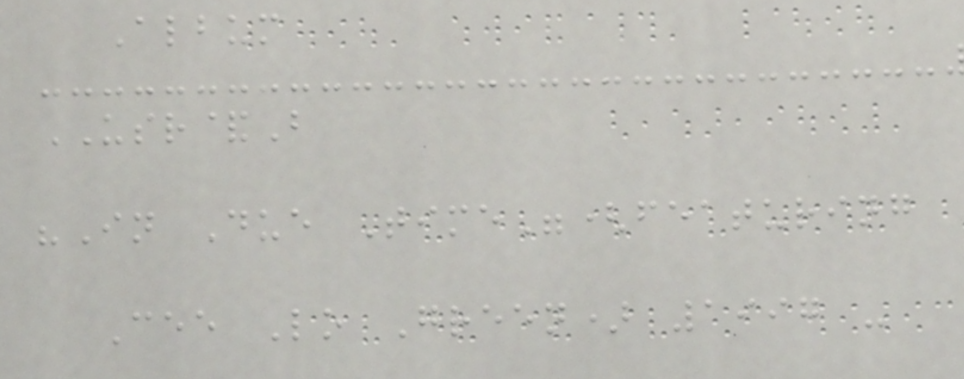Album
USR&B
"In Due Time"(featuring
Cee Lo Green) 1997 -
